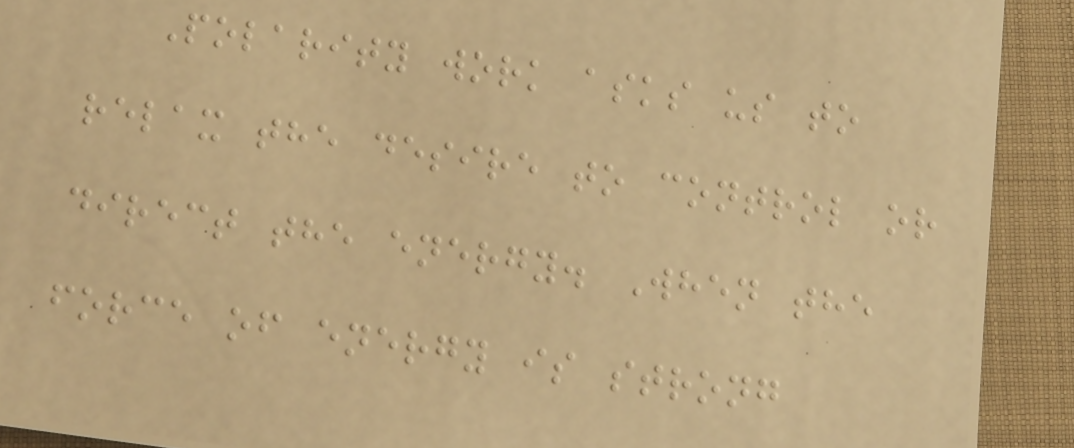Polarity work asks us to
relax the desire to control or
direct the energy. When the
force of energy is strong
